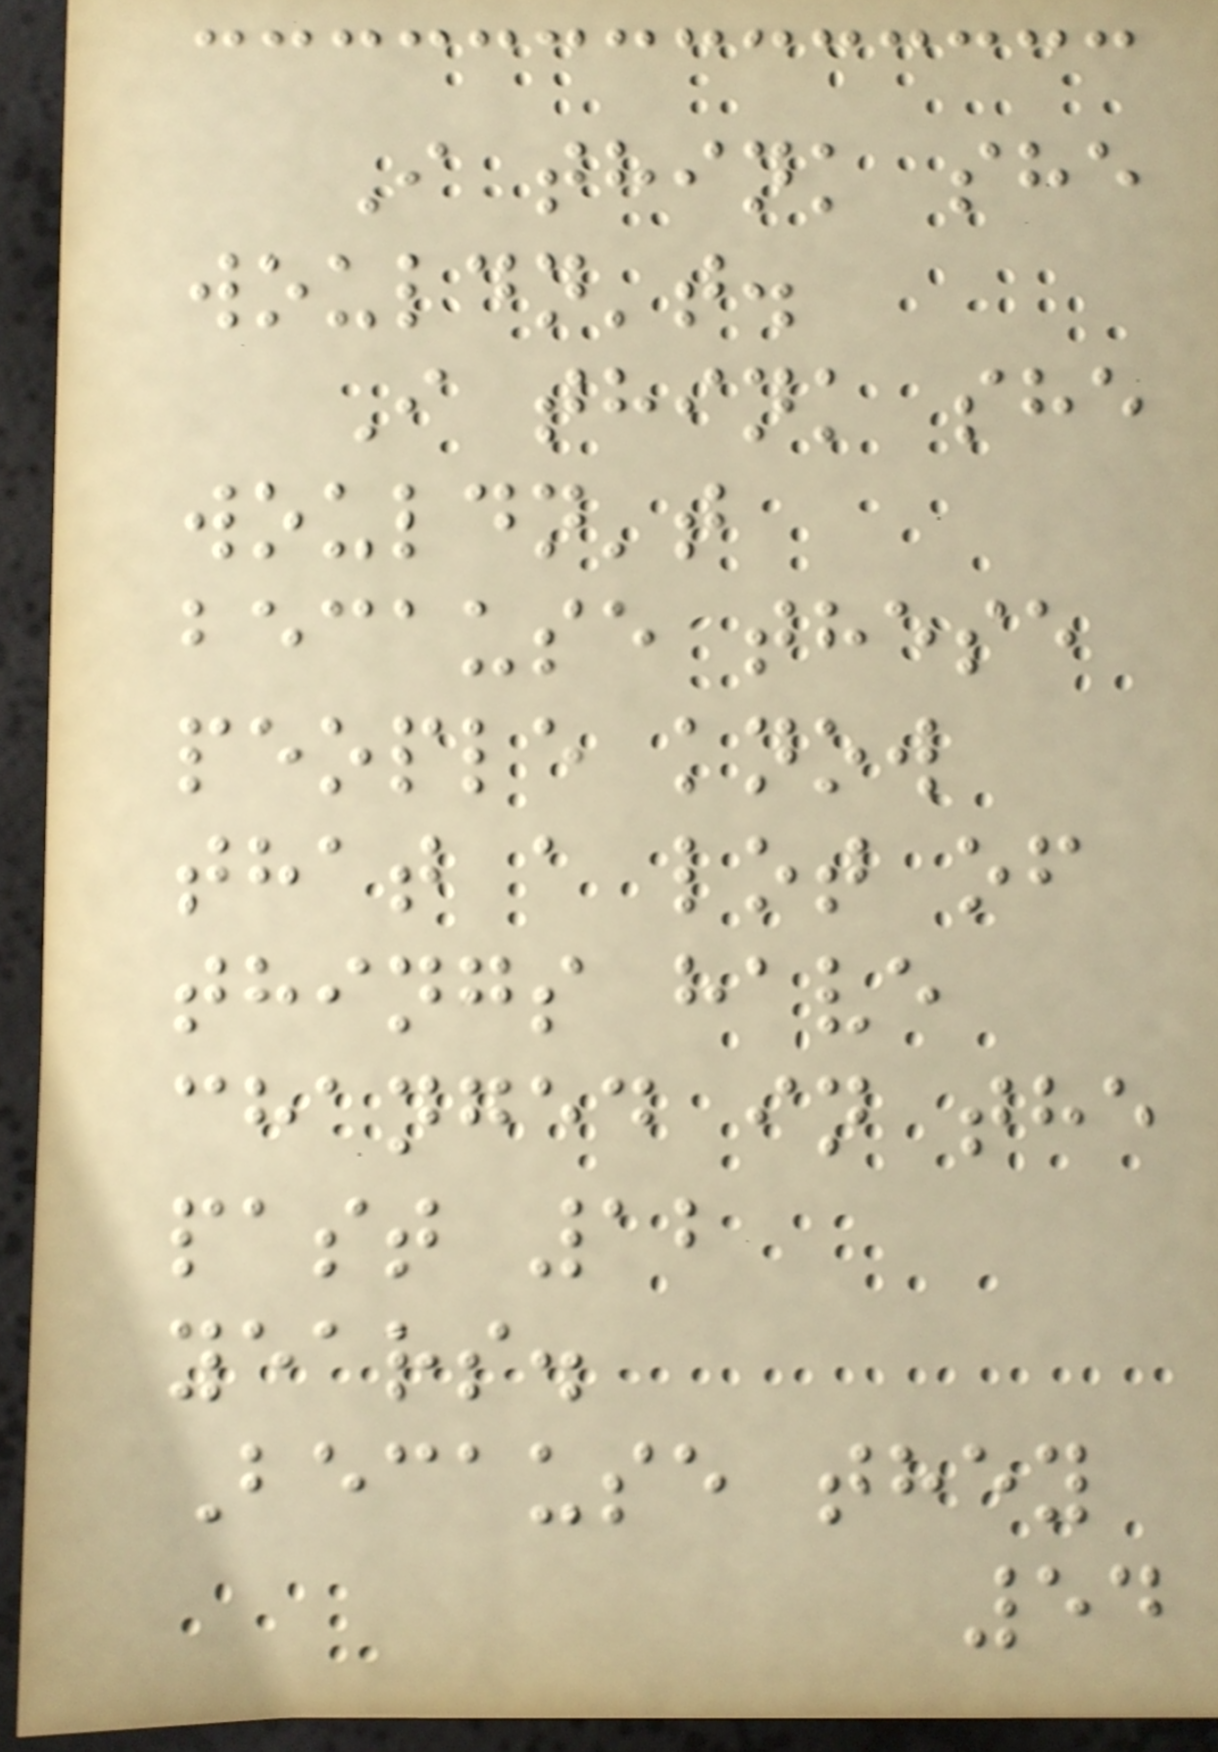I think she
wouldn't.
I think she
wouldn't
because these
people know
that a lot of
things have
changed in the
past 12
years.
Because they
54
